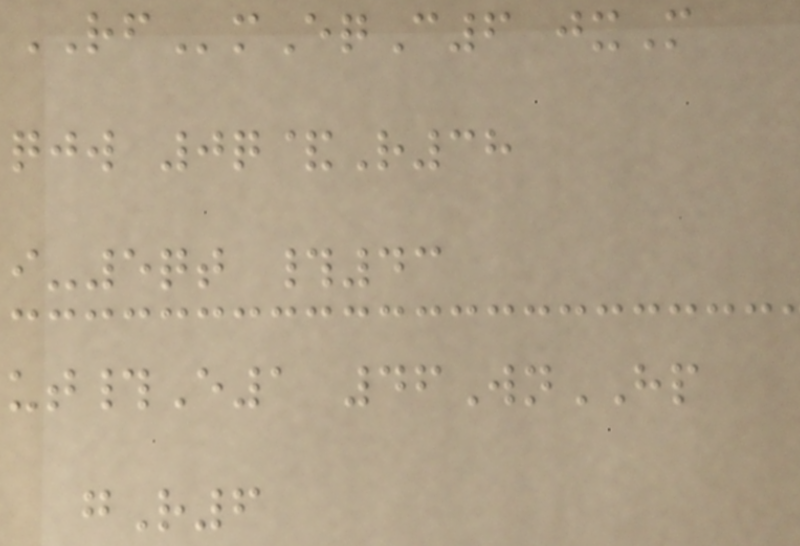RFmEqC6 jxM
qjw 0q&R38
i-5qt #43
ut#E1 46WnHP
gR6
